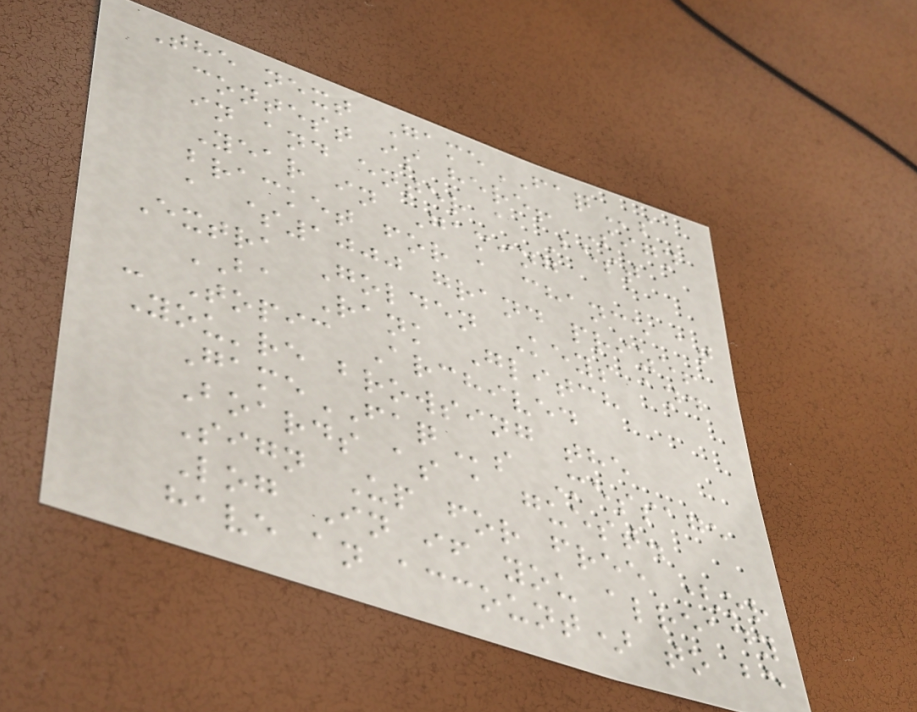The next GameFAQs
contest is here! Sign
in and enter a Best
Year in Gaming
bracket for a chance at
a $1000 grand prize!
Extra Golden Keys and
BA Rank Glitch
- Topic Archived
You're browsing the
GameFAQs Message
Boards as a guest.
Sign Up for free (or
Log In if you already
have an account) to be
